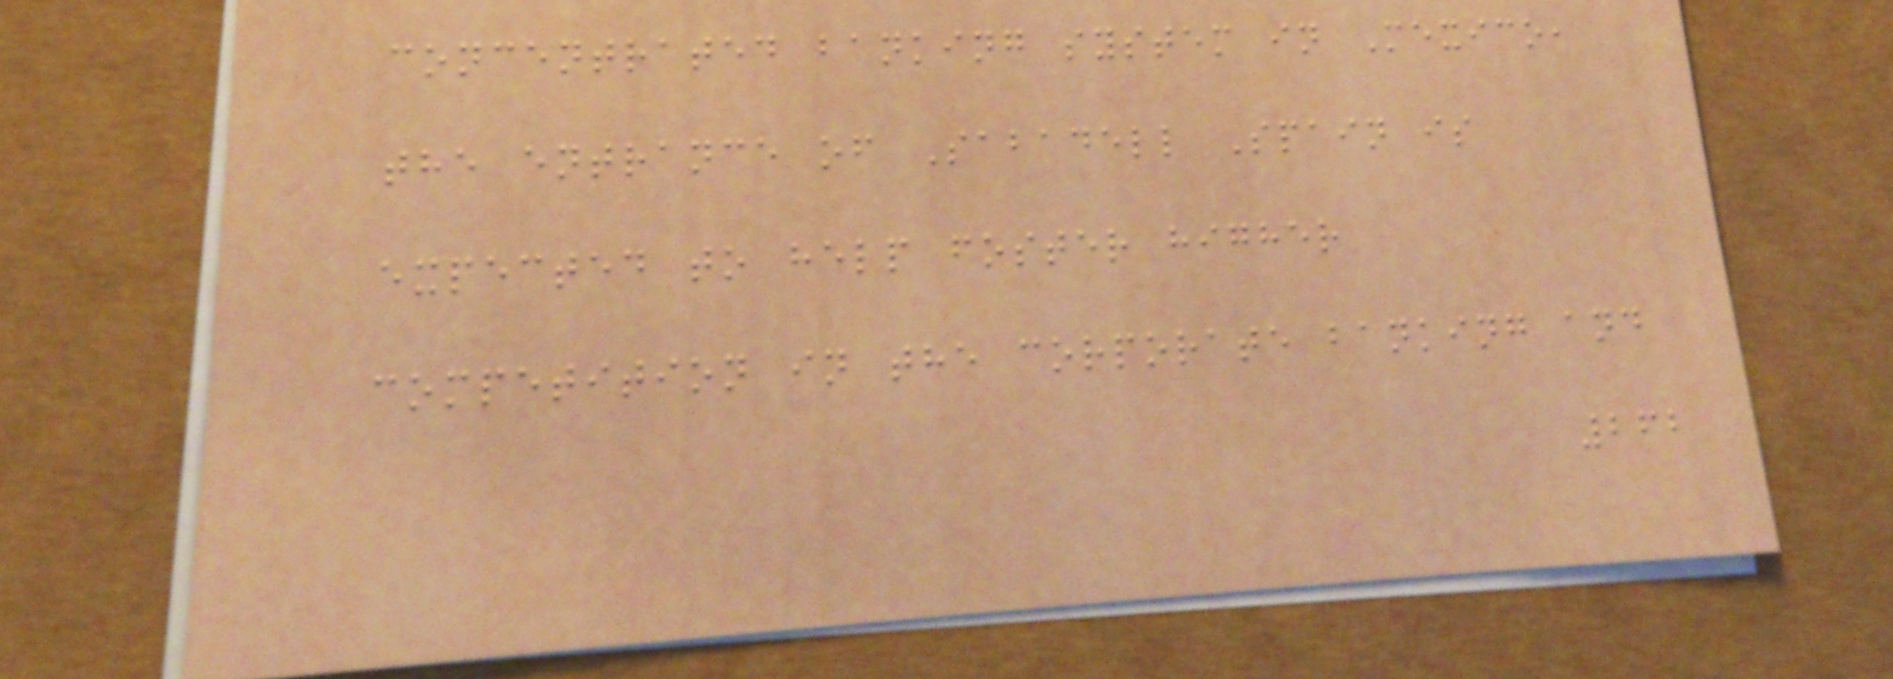concentrated banking system in Mexico,
the entrance of Sabadell Spain is
expected to help foster higher
competition in the corporate banking and
262
